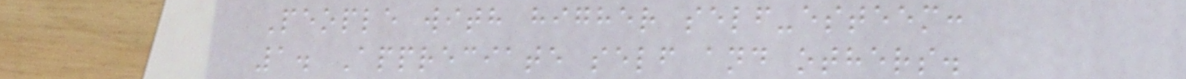People with higher self-esteem:
1. Appreciate self and others.
